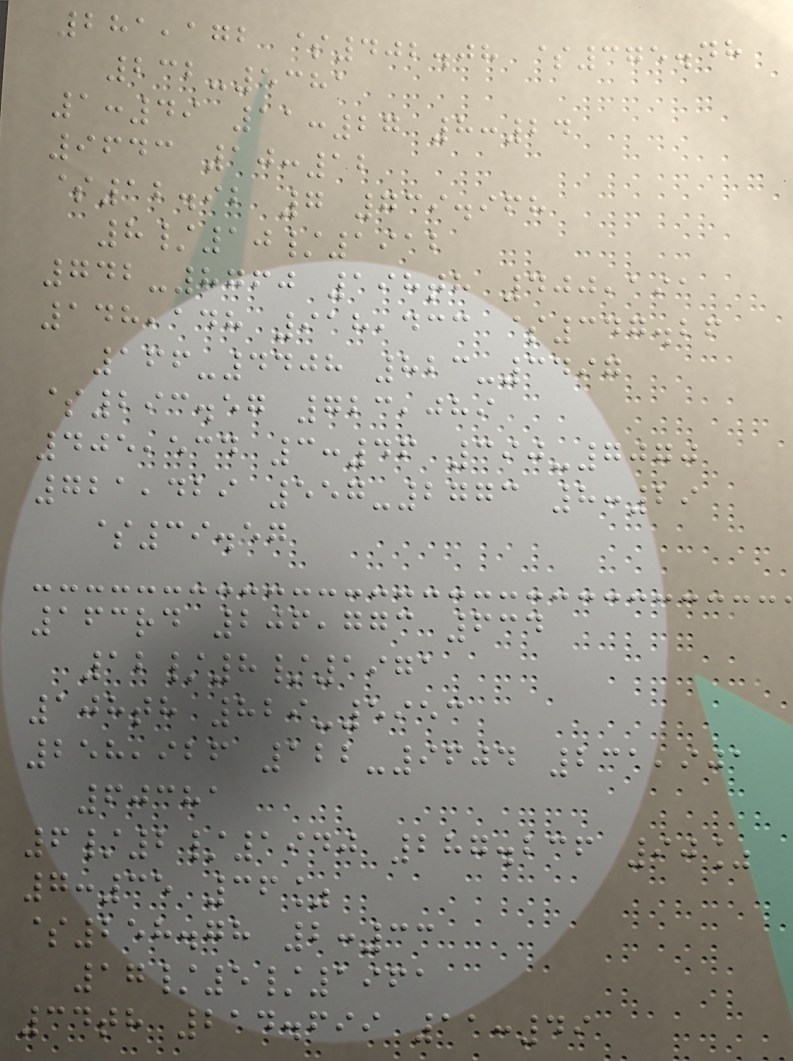281,172 $402.08 $375.48
232-5381
1:49 11:27 8:24
9643 10:12
$12.92 7 739.968
8/10/1912
742-8760 198th 400,191
148,148 918,433 $347.26
166-4408 823-3497
$293.57 723,089
405,534 3:46 390-7070
721,429 557-2773 8:29
$39.57
163rd 206,773 634
12/8/1971
108th 829-5953
258,926 122-9604 231,901
60381
6/2/1940 287.236 90%
7:35 36%
$258.78 2:33
17/5/1961
34th 214.699 11:49
